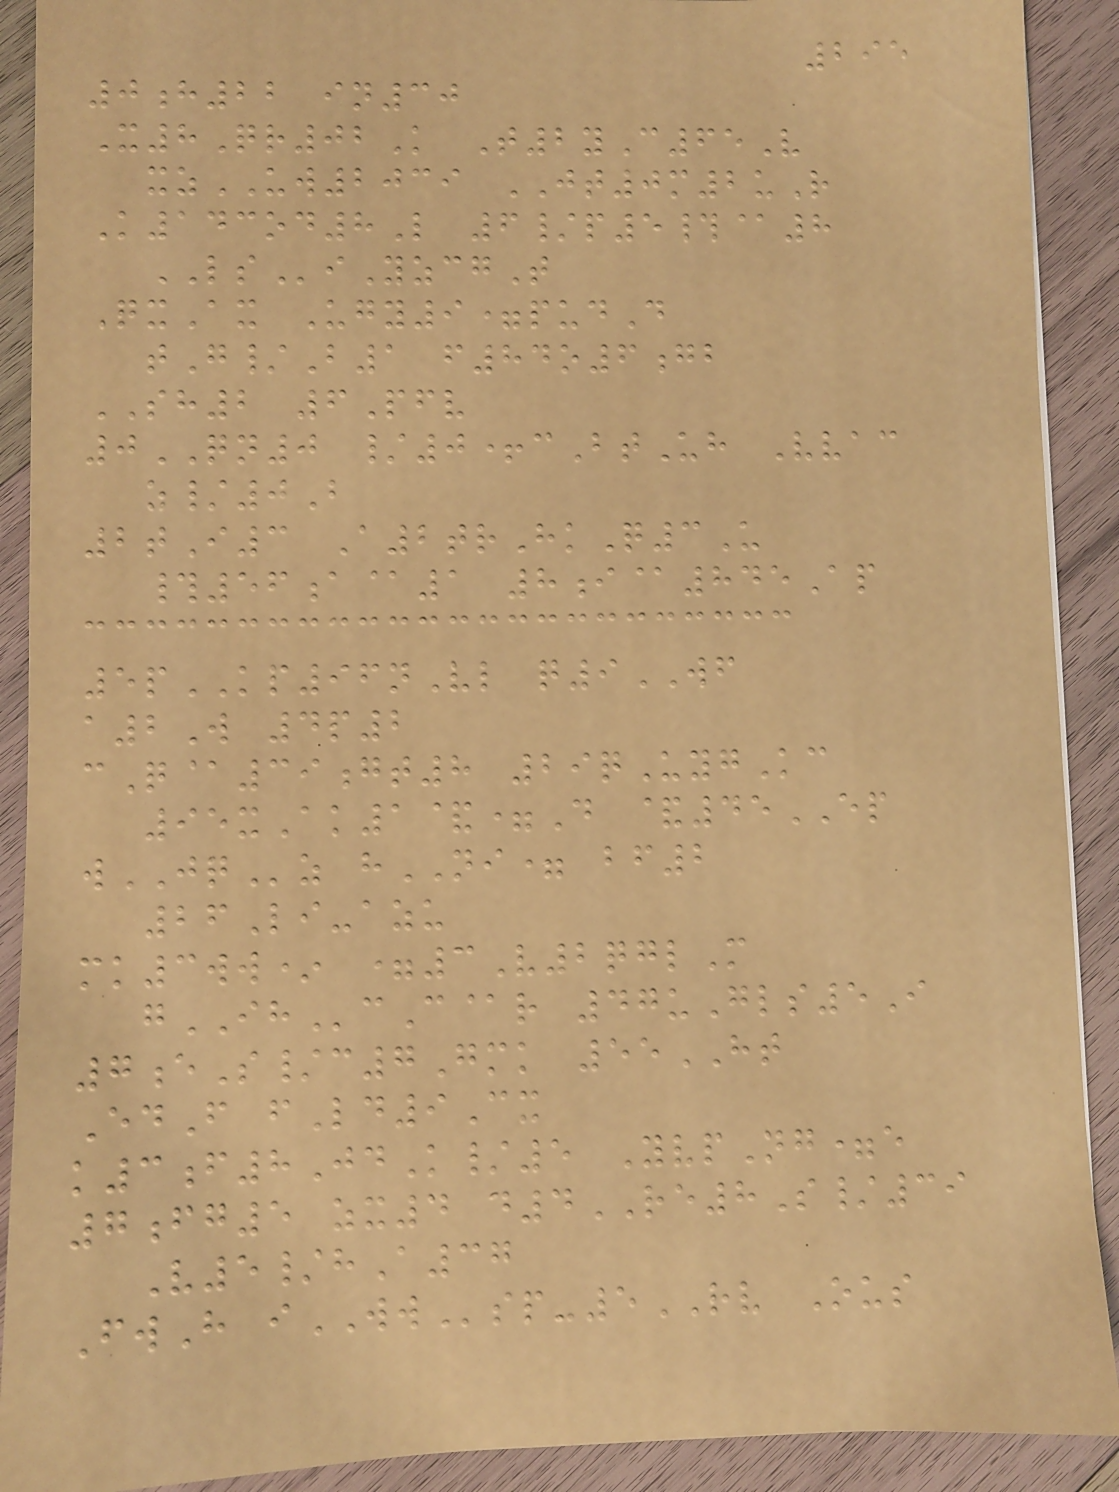295
0h22 in30
X8Qr02K T2yC65V
xzUW2039 JT0m2uR
K143od8L 6/p5#@8
LSiYzcgT
QxAx Ugy9=pudD
tG/B1 f84o6gb
SH2 6Pfv
0QN0 /0+cBtUh Vvac
z/0B
2tI3 A2trHkQ3U
#56a@1 8i@845Ap
5pKP96nVl q9WF
a2W 4p2
cQ@39gt8 29qUygKc
95xAk1&=D &45EP
wJQz hNI= bf2
26Li-azu
mk3ww* =3V2qglM
gIHcC@r 47uGls5I
7eS/c7Gmk 55HT
EdF fLd9Cx
k3f8JdK/5 YvpNg=e
7fg5 zx4 d4RE8S/39
V5/hA37
FwH iWWsp-5RV Ous
